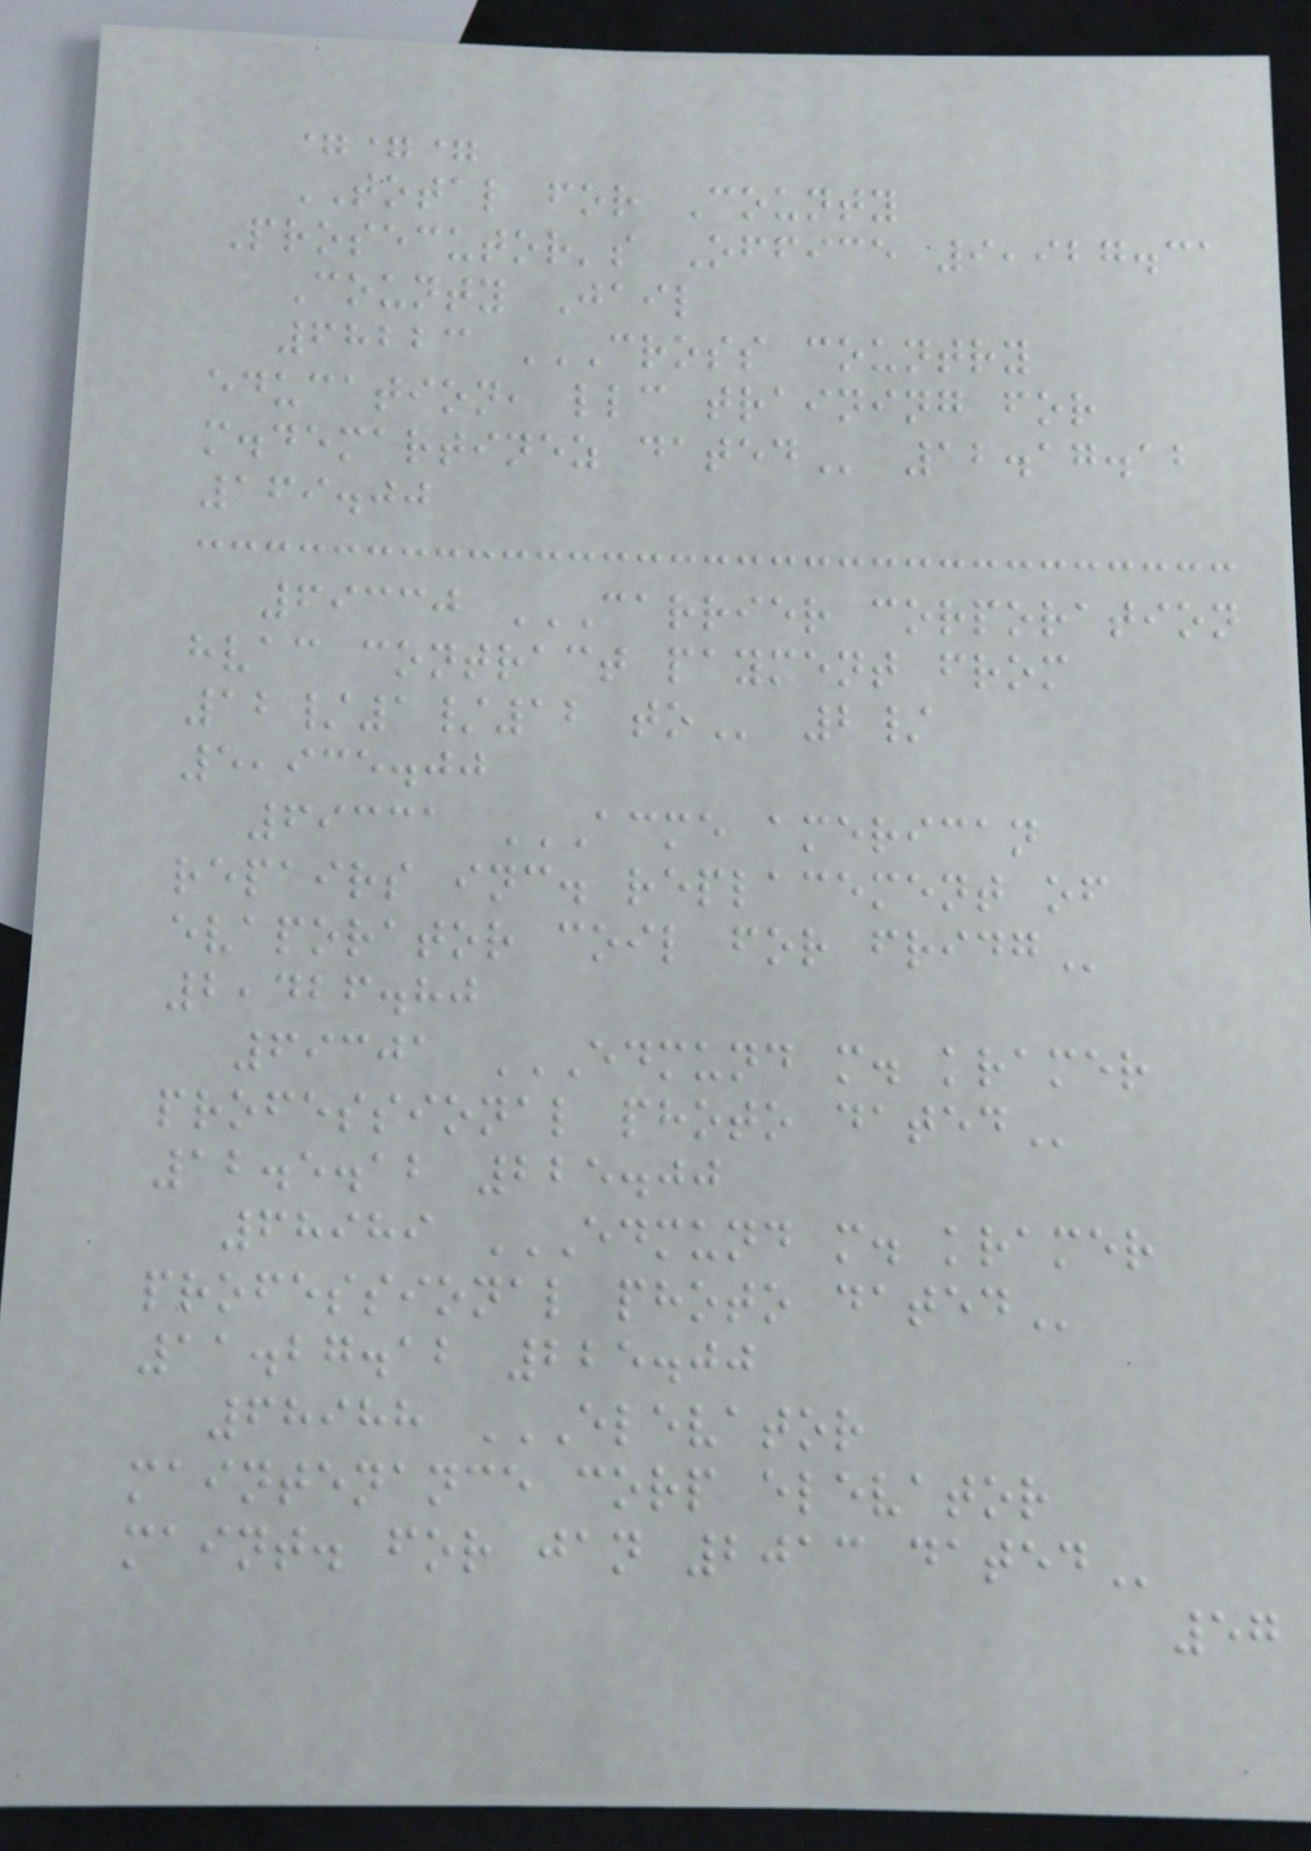===
TOTAL for County
Prosecutor's Office 9,927.31
County Jail
68223 CROSS COUNTRY
EDUCATION, LLC TRAINING FOR
M.DEMARTINEZ DATED 12.17.12
169.00
69330 CARRIER CORPORATION
HVAC CONTRACT PAYMENT FROM
12/1/12 TO 2/
5,935.00
69331 ACME AMERICAN
REPAIRS INC. REPLACEMENT OF
EVAPORATOR COIL FOR FRIDG
2,426.80
69301 EDMUND M. KRAMER
PROFESSIONAL PHOTO DATED
12.5.12 225.00
68989 EDMUND M. KRAMER
PROFESSIONAL PHOTO DATED
11.27.12 225.00
68988 ELEVATOR
MAINTENANCE CORP ELEVATOR
MAINT. FOR JAN 2013 DATED
57
